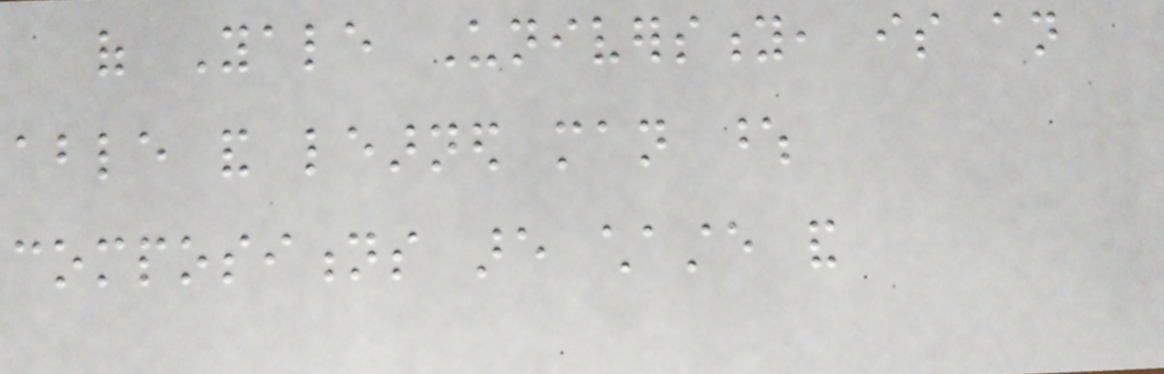of Yale University, is an
able and learned man whose
compositions are chaste and
